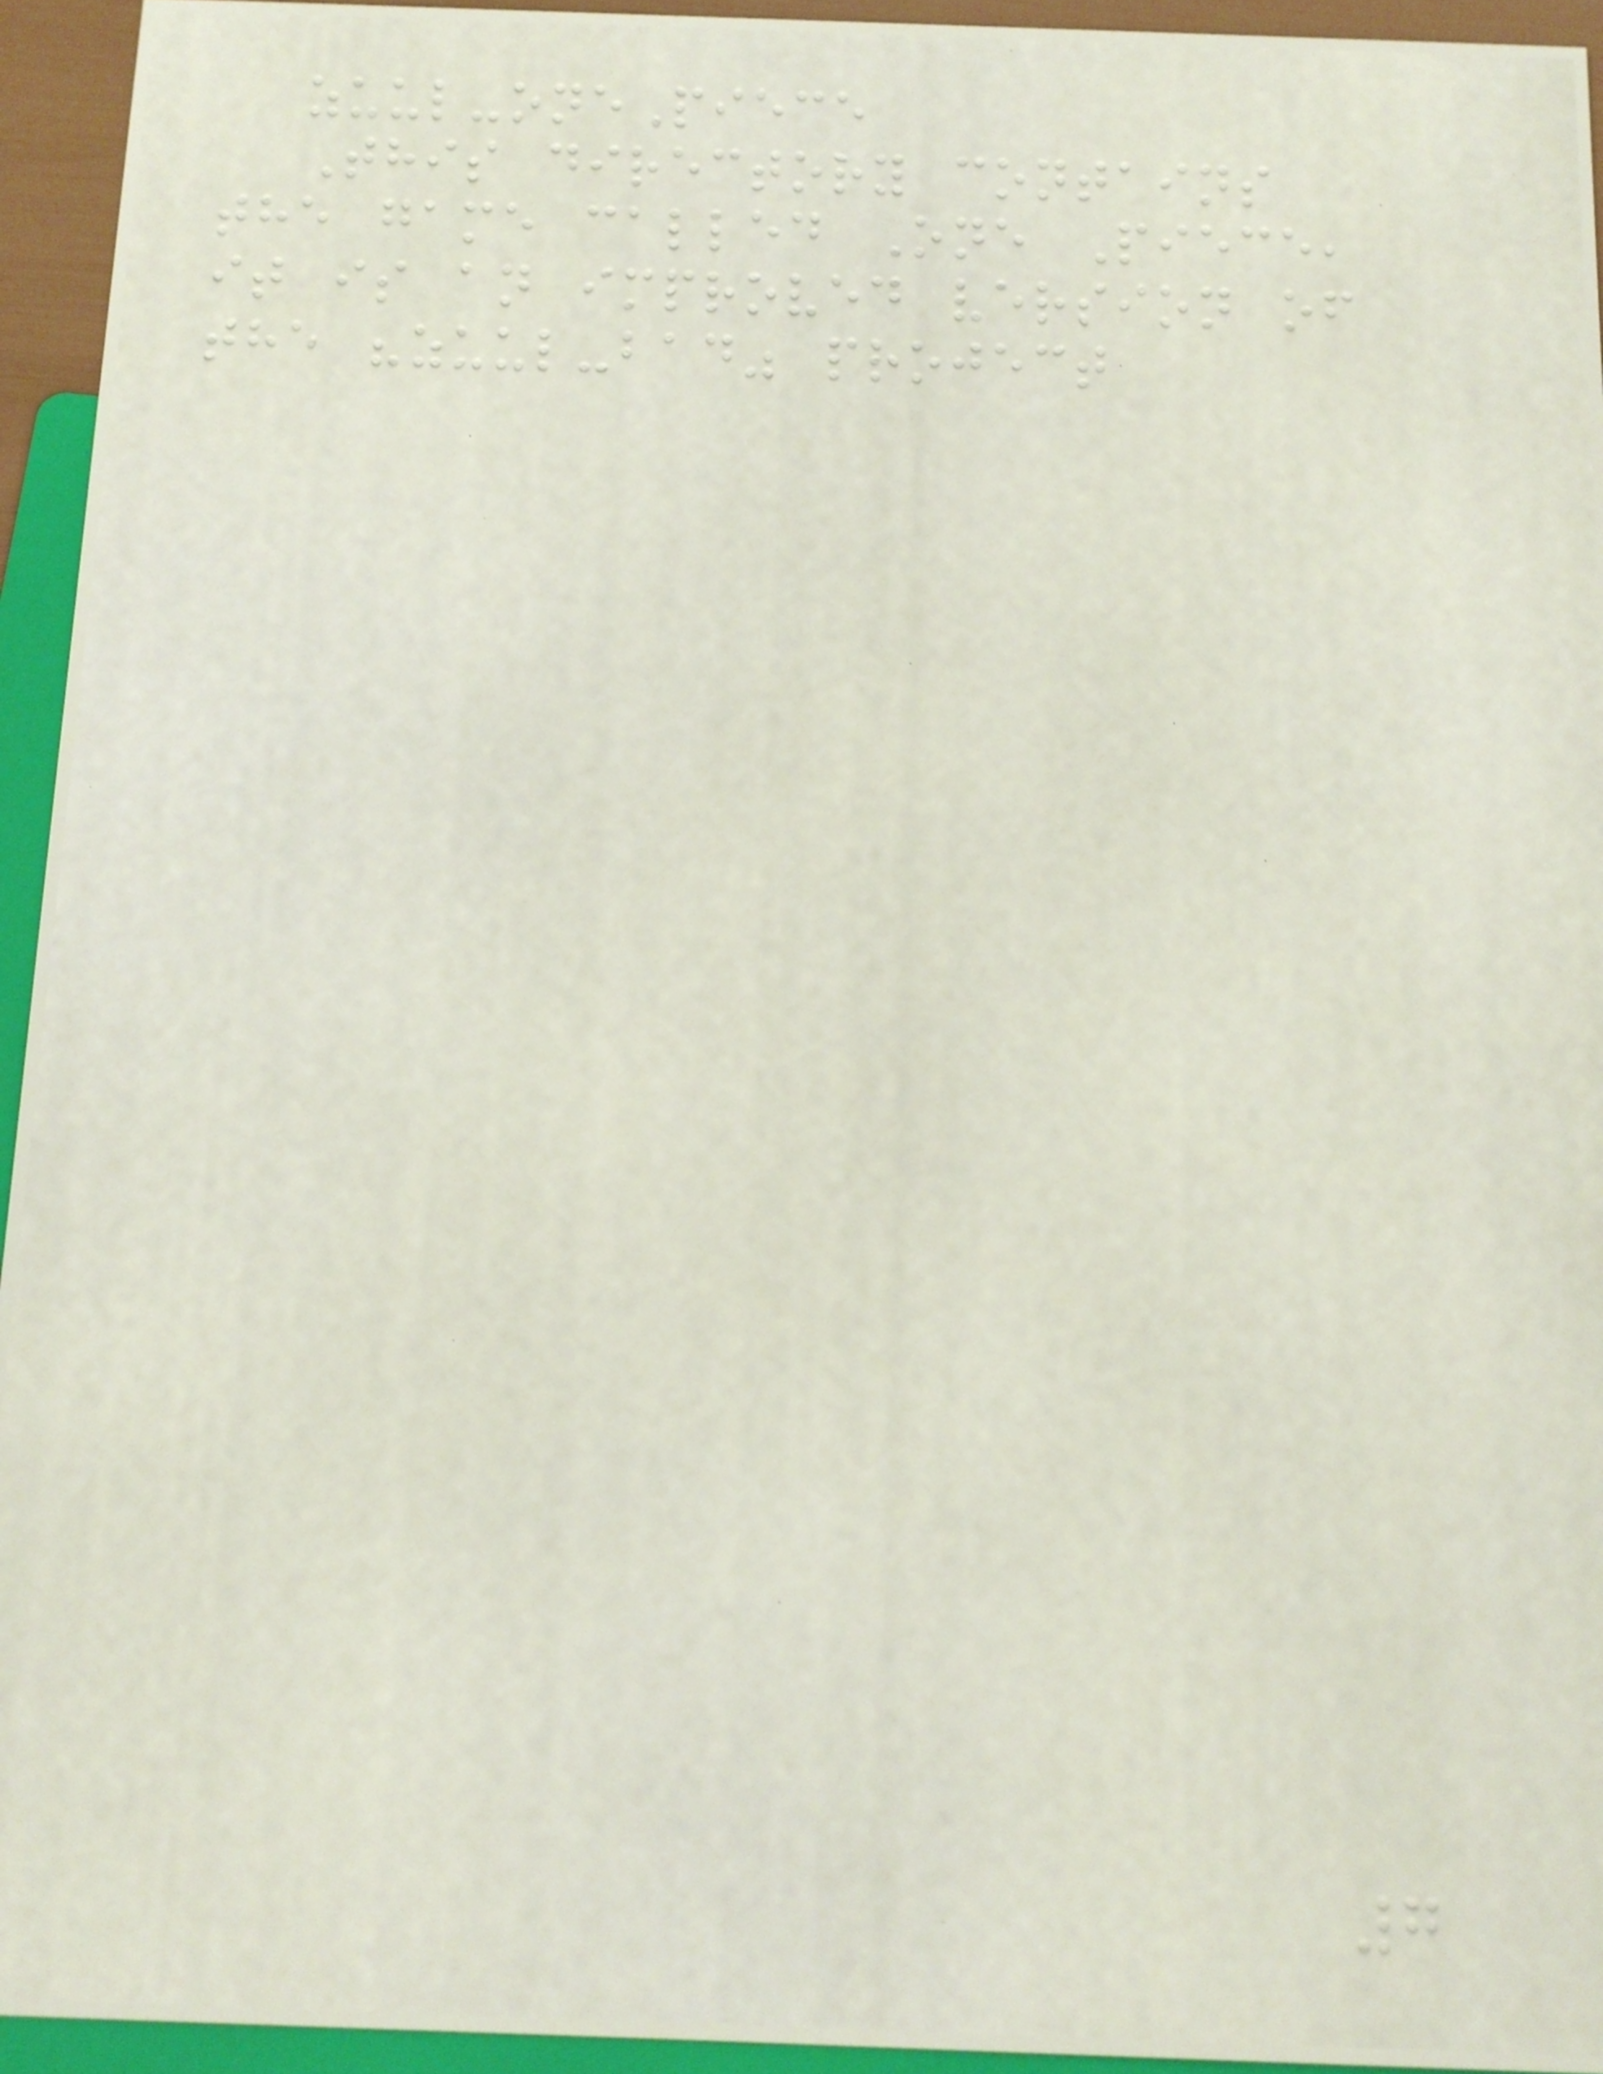zuul-onePiece
This directory contains
the game called One Piece,
it is an improved version of
the "zuul-bad" project
7
